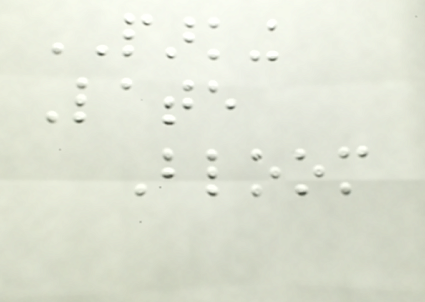PARKING
Late
Bloom
